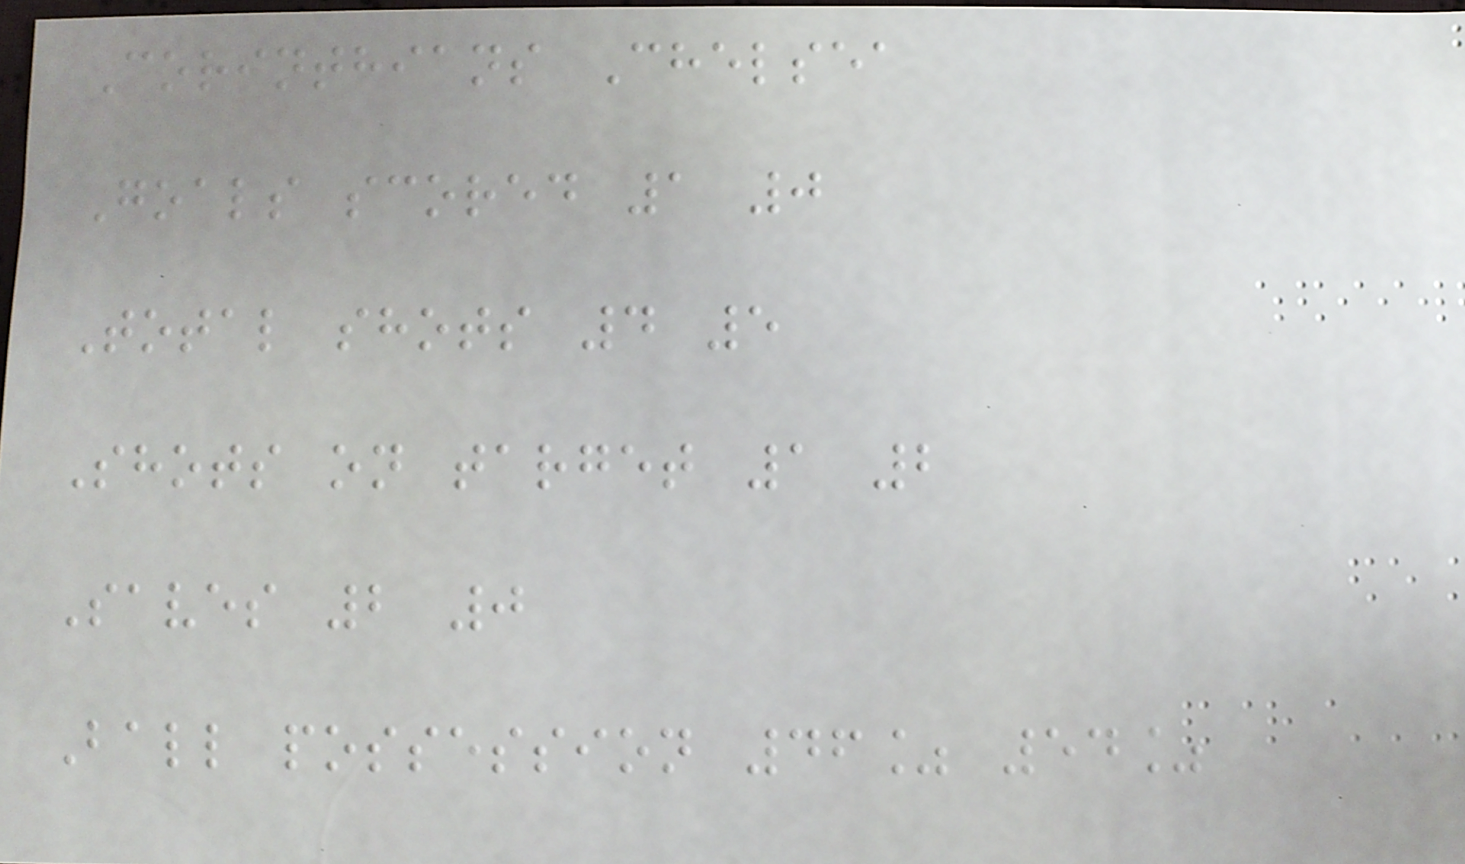Corinthians Chelsea
Goals scored 1 0
Total shots 4 5
Shots on target 1 2
Saves 2 0
Ball possession 46% 54%
